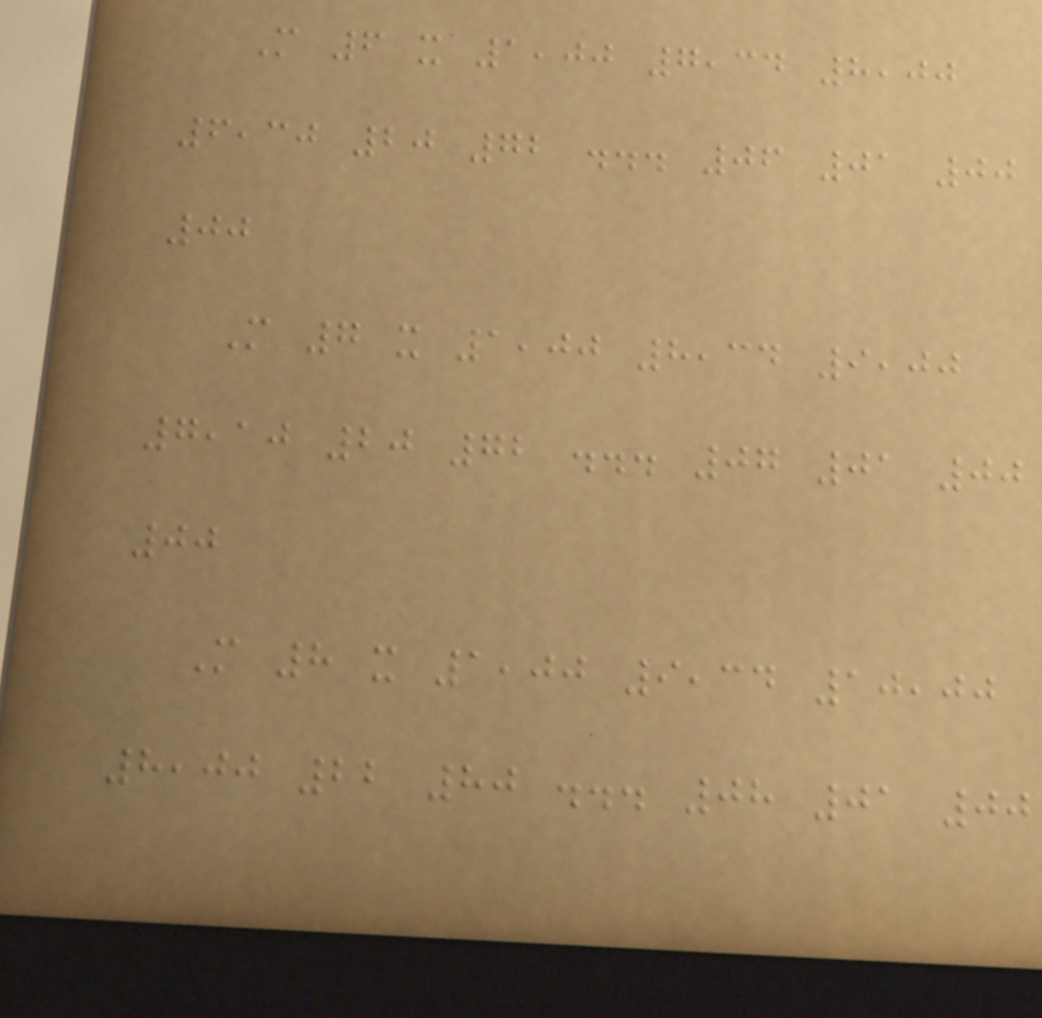M 6 x 1,00 7,34 8,00
6,30 20 72 ... 06 01 00
00
M 7 x 1,00 8,34 9,00
7,10 20 72 ... 07 01 00
00
M 8 x 1,00 9,34 10,00
8,00 22 80 ... 08 01 00
